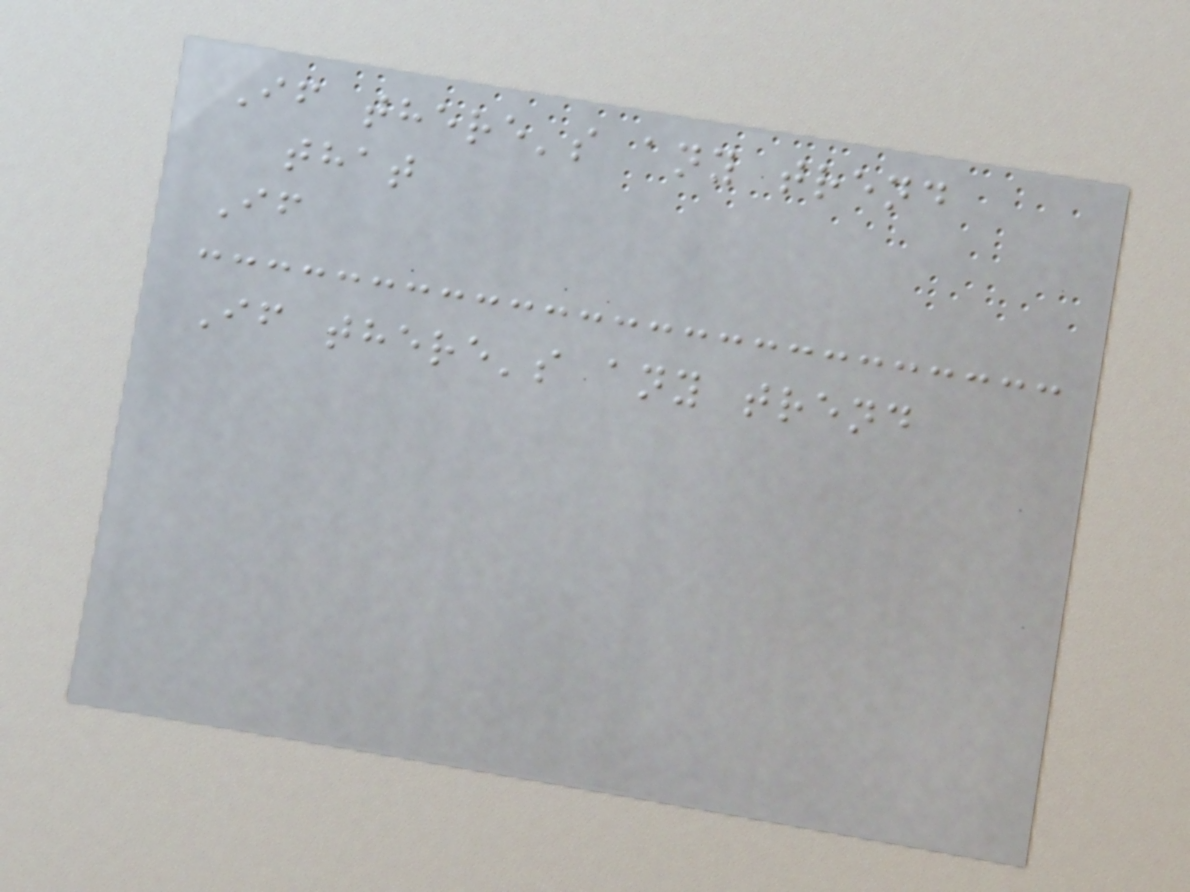If there's any trend
that
If
If there's any trend
